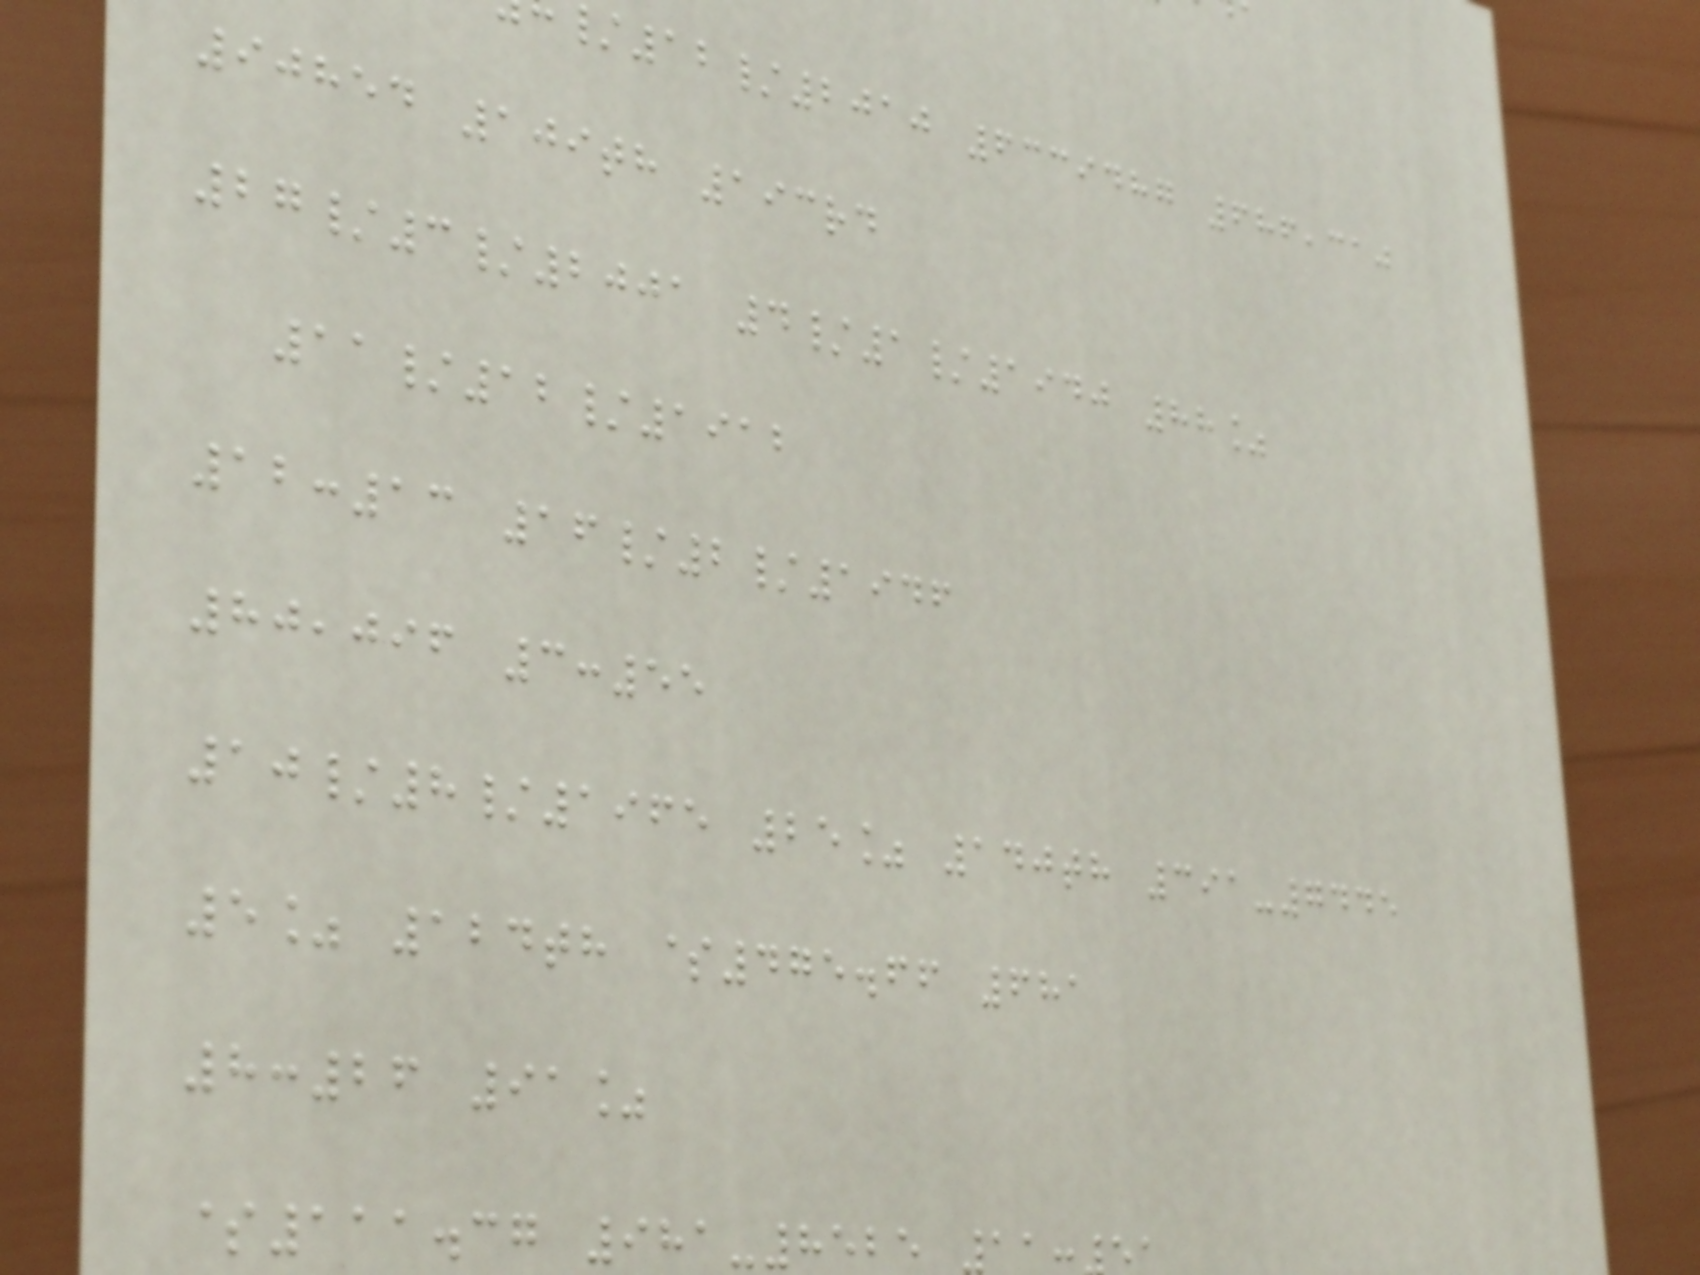/12/2010 6339487 686,310
90854 109th 193rd
27/3/2001 4/1/1940 88%
11/12/1912
12:13 16/2/1946
80,096 3:55
10/8/1965 25% 140th 391-7445
5% 124th $475.66 681
8:26 91%
$111.37 981-8525 11
